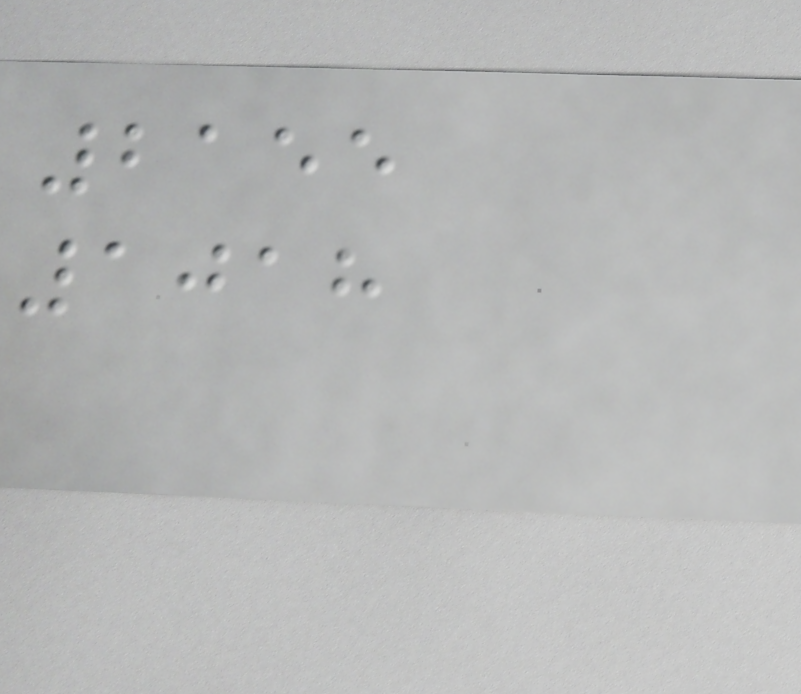2155
1018
